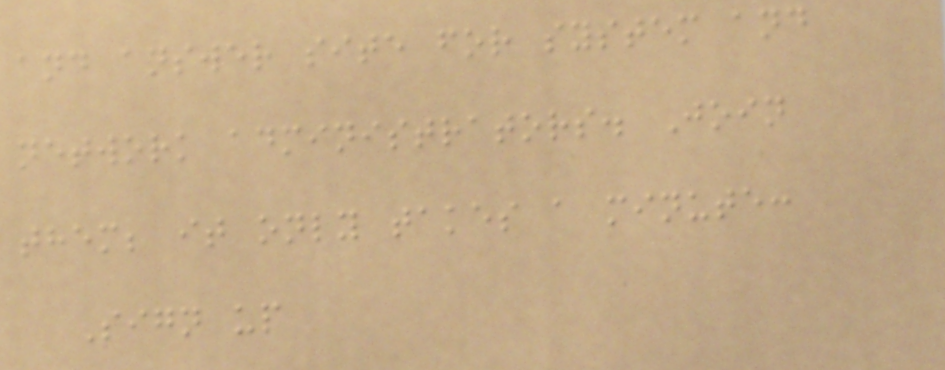and answer site for system and
network administrators. Join
them; it only takes a minute:
Sign up
